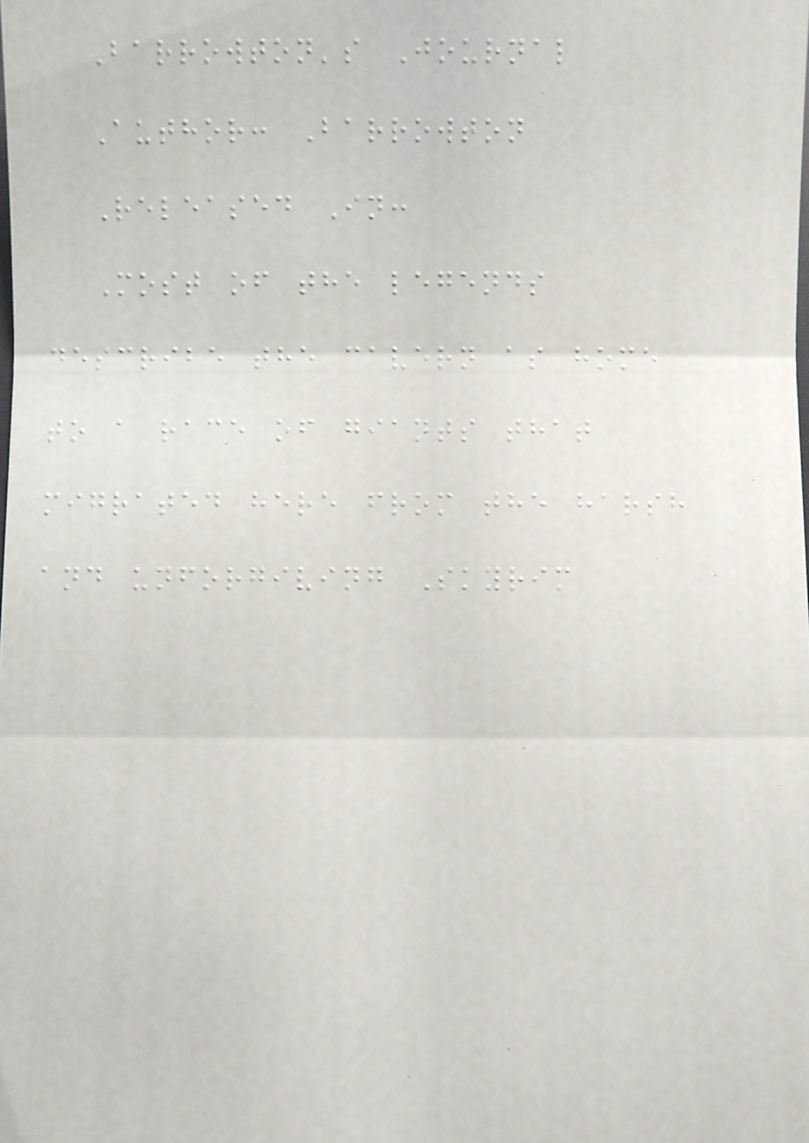Barrowton's Journal
Author: Barrowton
Released In:
Most of the legends
describe the cavern as home
to a race of giants that
migrated here from the harsh
and unforgiving Skyrim
